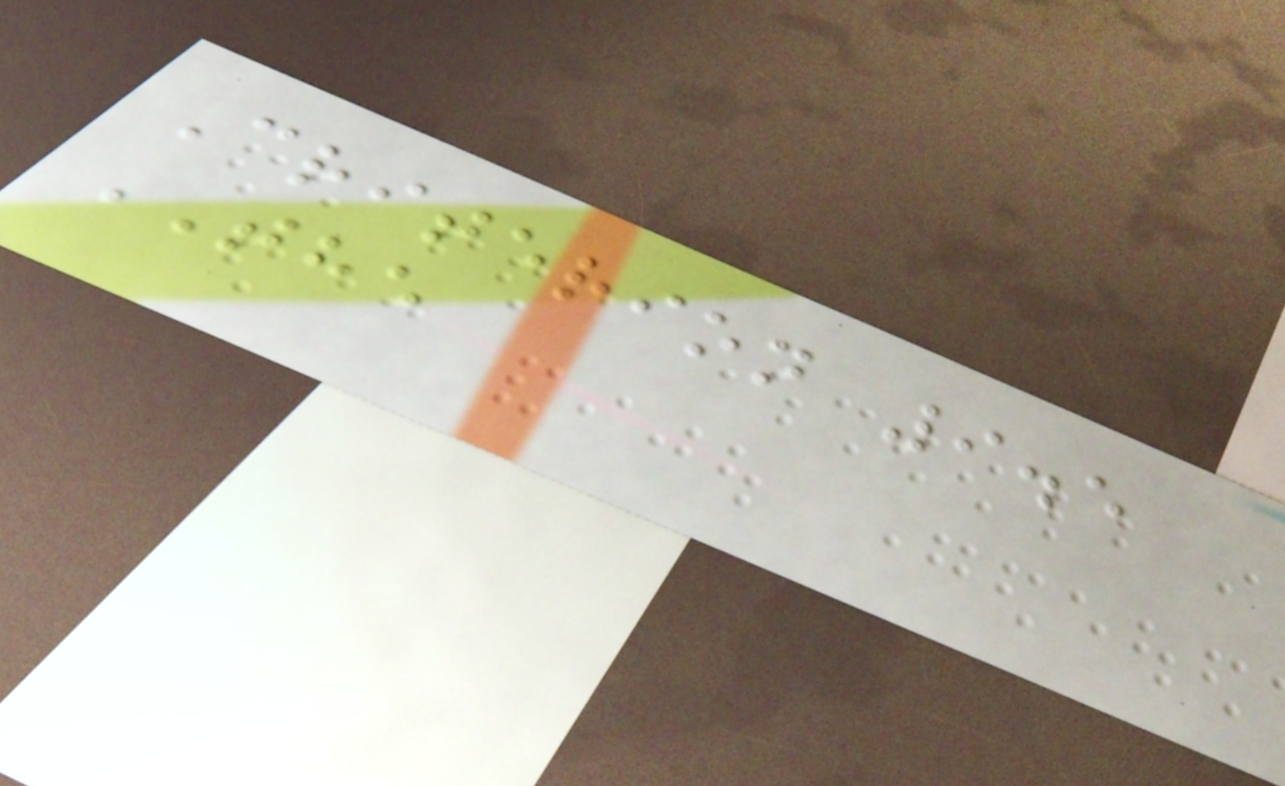Criterion 9.5
THE
